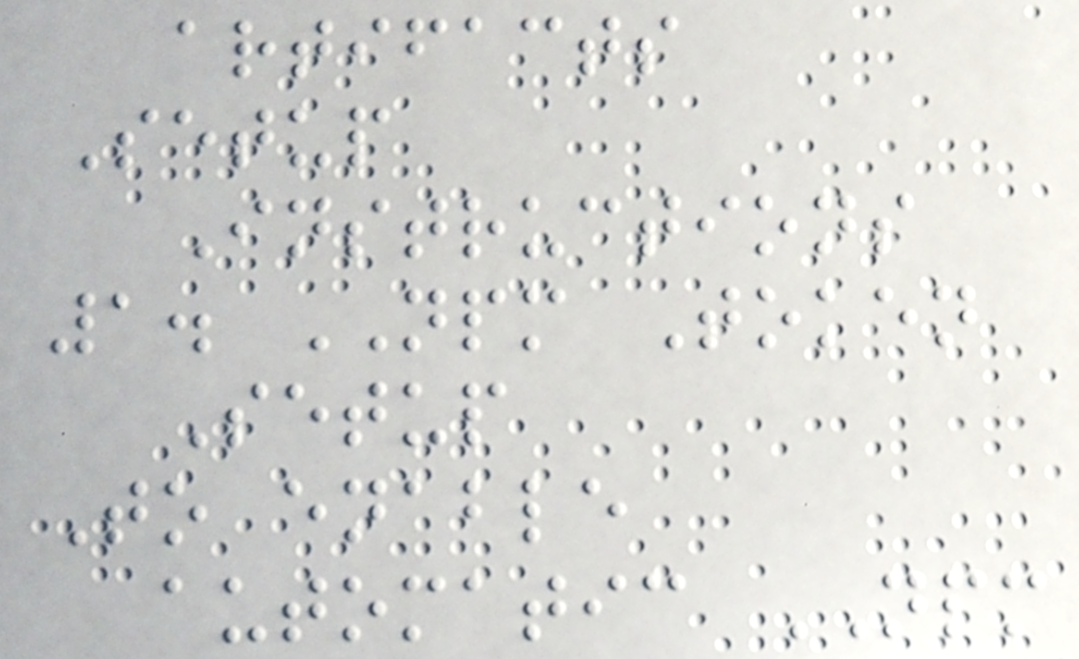artifacts
Setup
Instructions
1. NPM Token
Setup
To enable
automatic NPM
